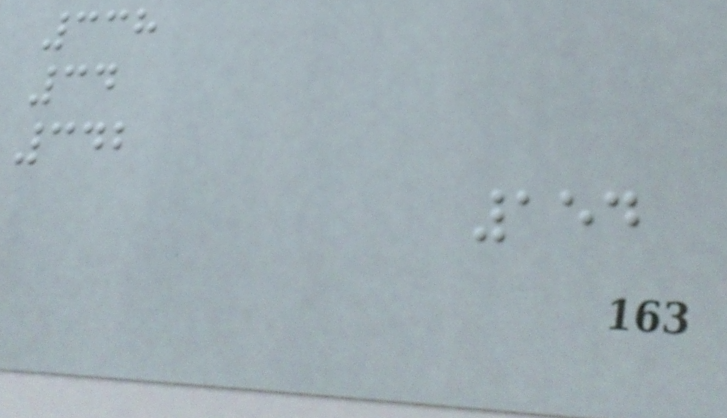338
34
342
154
